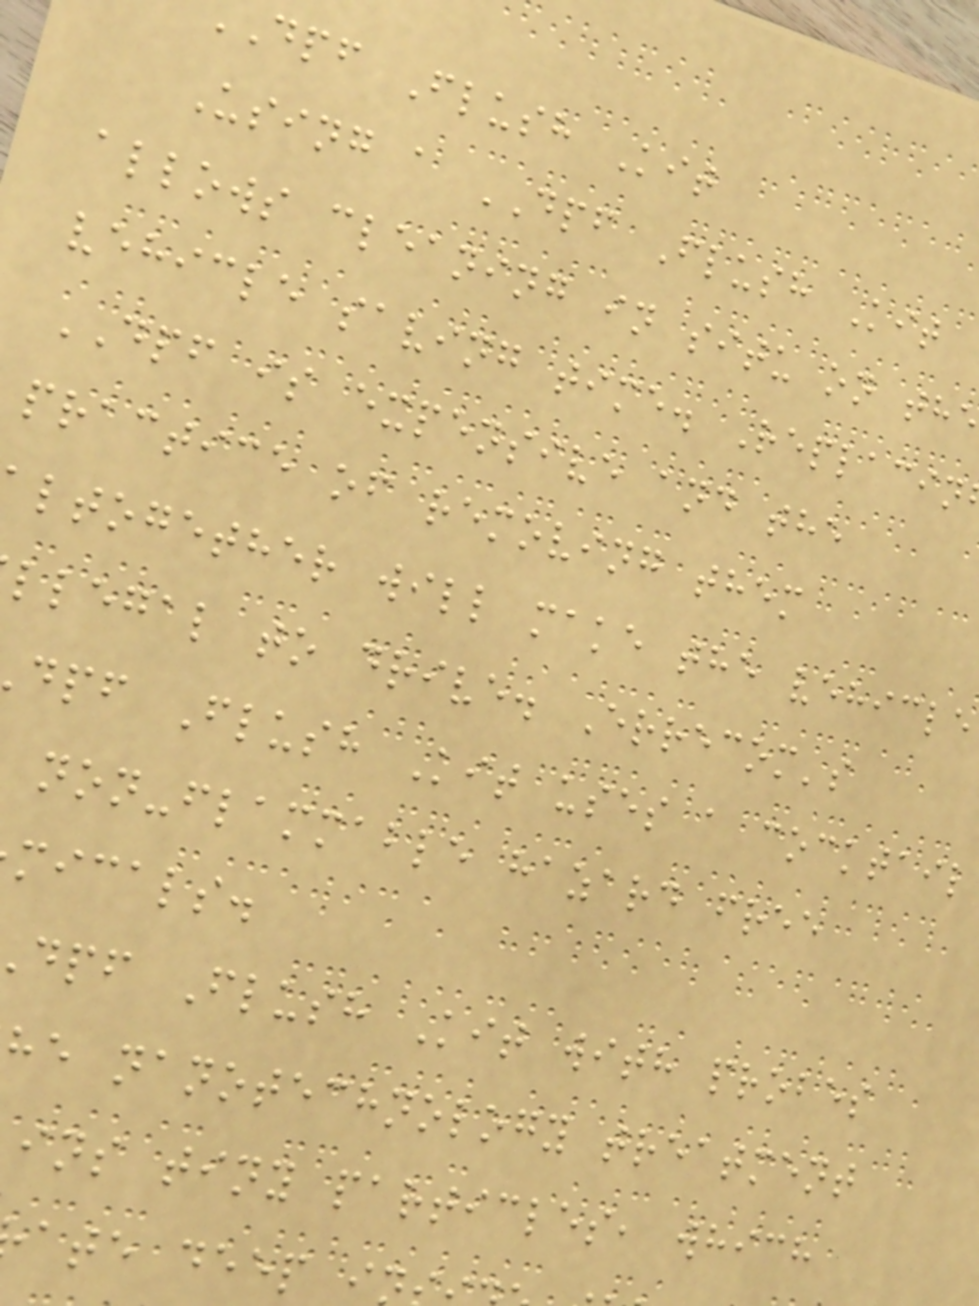dpf Flush Kit
Using a DPF Flush Kit
allows cleaning in situ on the
vehicle saving time. Replacin
DPF is expensive and the
practice of removing them
ltogether will make the vehicle
llegal to drive. Errecom's
dpf Flush Kit uses a cocktail
non-flammable hazard free
micals.
dpf Flush Kit with probes
he nanotechnology treatment
ins tiny particles, which
ate deep i
